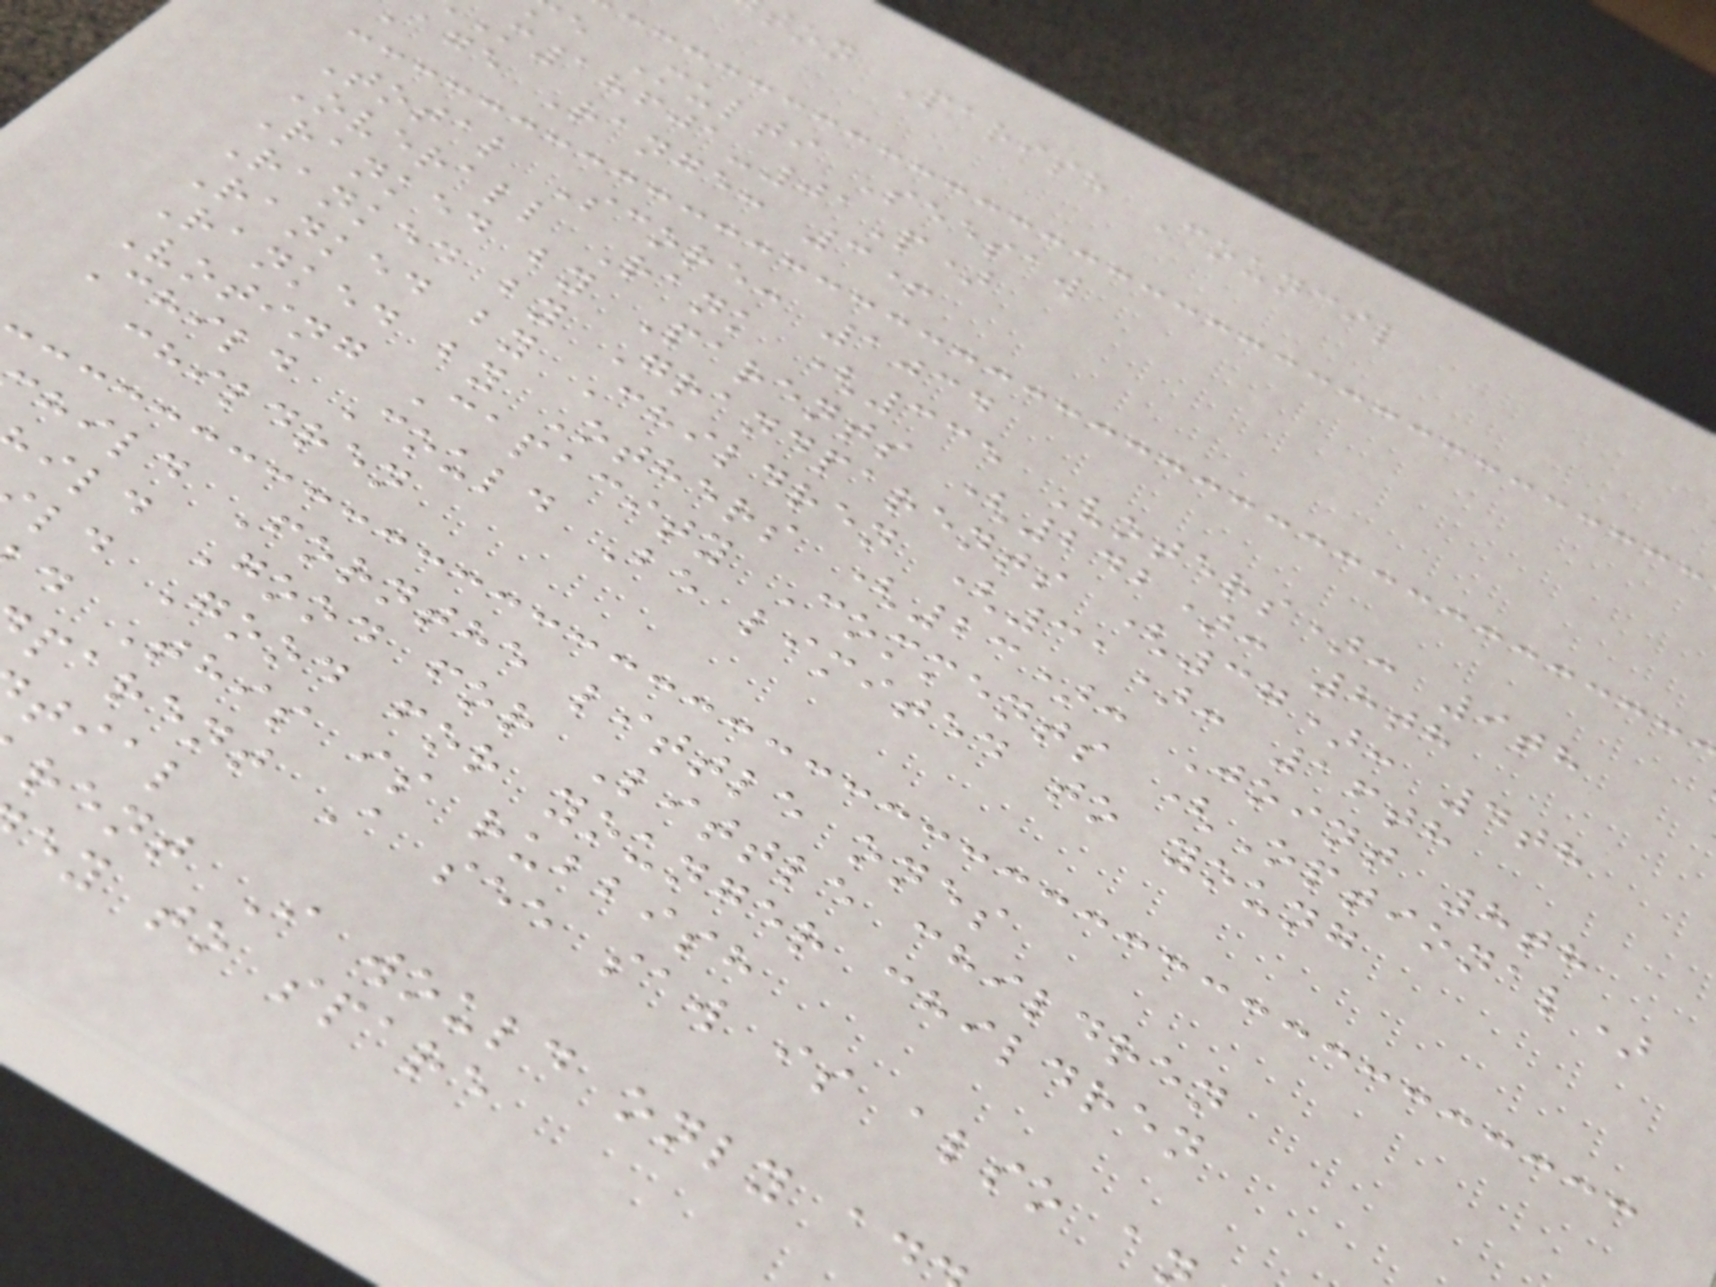ton Parish Council
e Multi Seesaw
M18601-01P)
age Range: 3+
Total Score: 1034
Overall Rank (335 Voters): 9th
Ranked by Parents (242): 8th
Ranked by Grandparents (37): 4th
Ranked by Children (31): 16th
Ranked by Others (23): Joint 8th
Voting Capacity Comments (Optional)
Child Could Be limited to young
children
hild Fornthe little ones
ild Good for Little children
ld Good for younger children
d This is rubbish
parent A see saw is also a
tial
rent I would only ad
ey to spare
